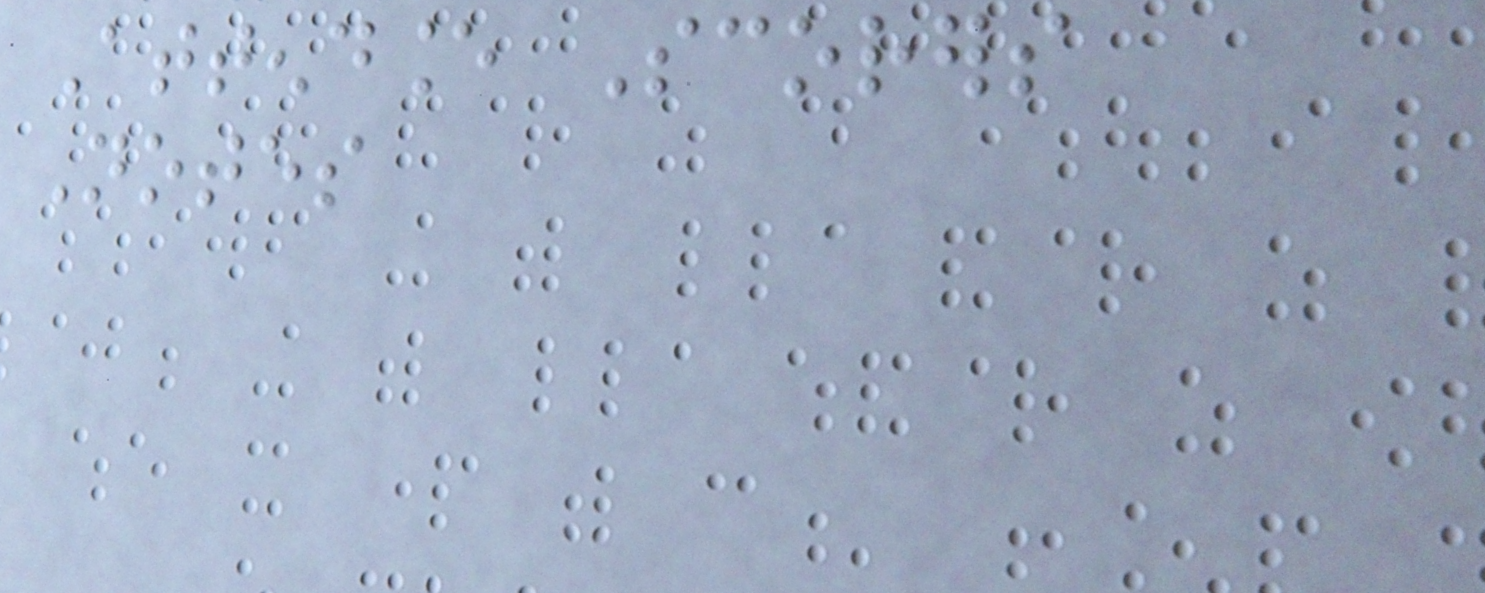Attendance Scorers
Notes
